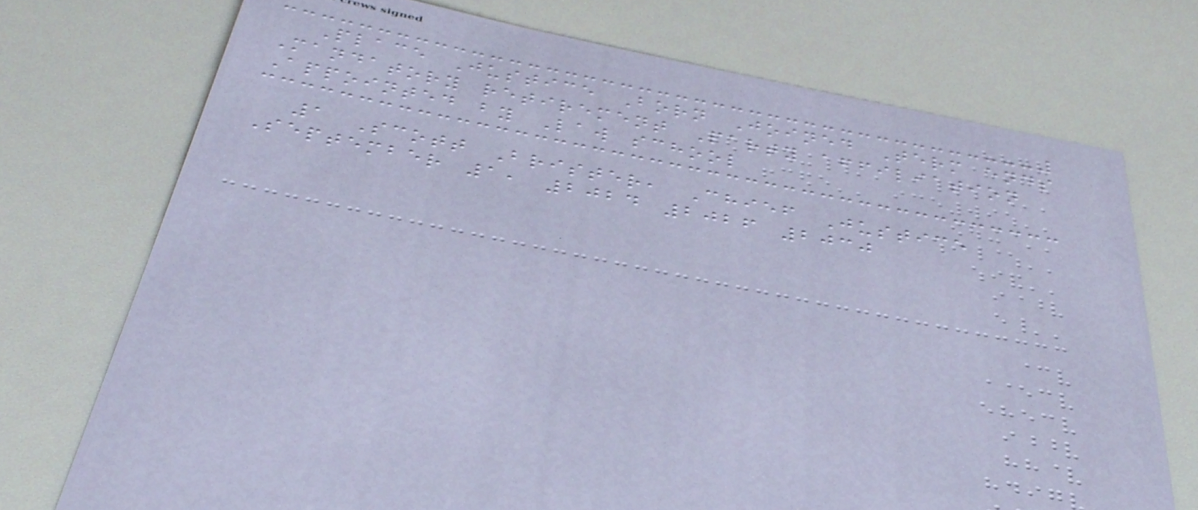Place Justice Born Joined Term ends
Mandatory retirement Party affiliation
Appointed by Law school
1 Scott Brister, Chief Justice
September 1, 2024 2026 2030
